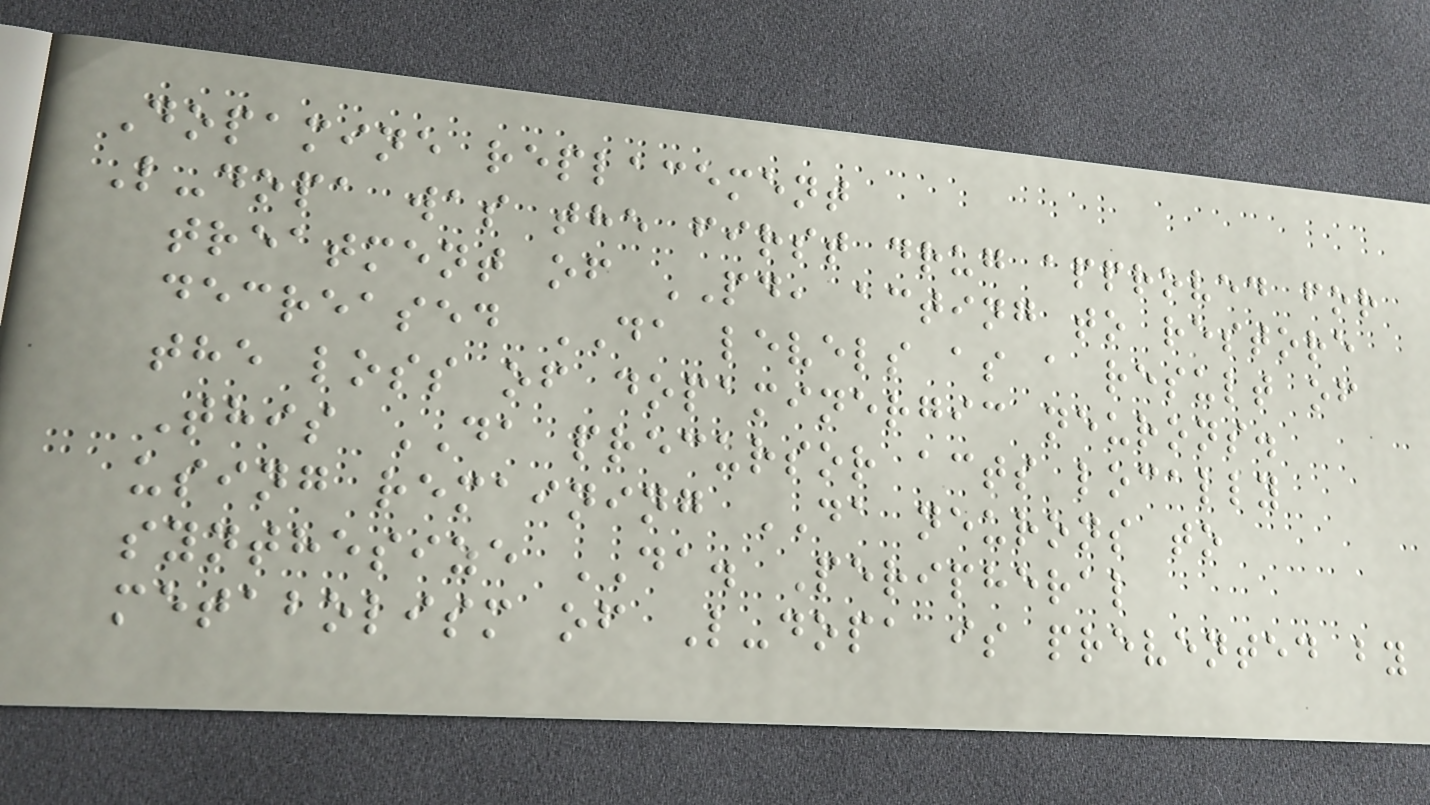Dopamine replacement
L-dopa was the first drug approved for
treatment of PD, acting to restore
decreased DA levels as a result of
the loss of dopaminergic neurons.
This DA precursor acts locally
using remaining DA neurons to
synthesize DA. Peripheral
metabolism of L-dopa is prevented by
